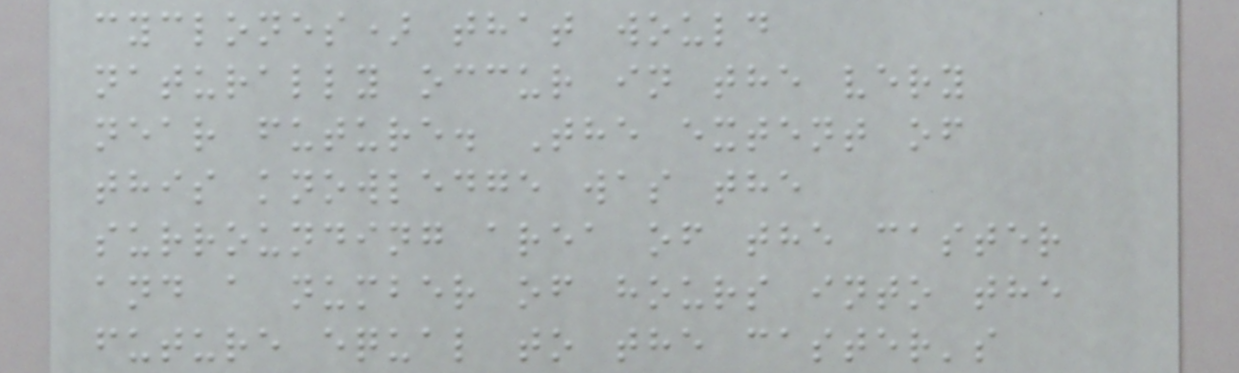cyclones) that would
naturally occur in the very
near future. The extent of
this knowledge was the
surrounding area of the caster
and a number of hours into the
future equal to the caster's
